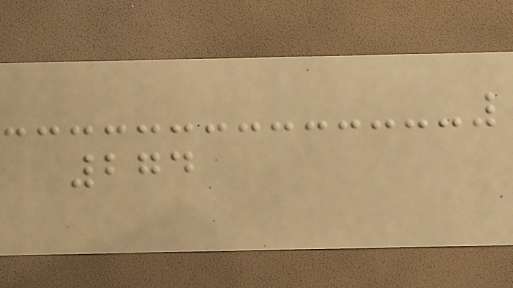274
